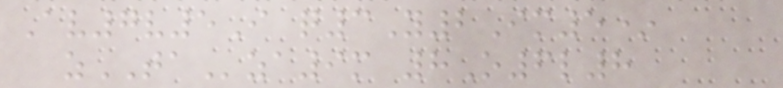Av7v5I q3Y2Im5*
zTAza9m 8O6l8
